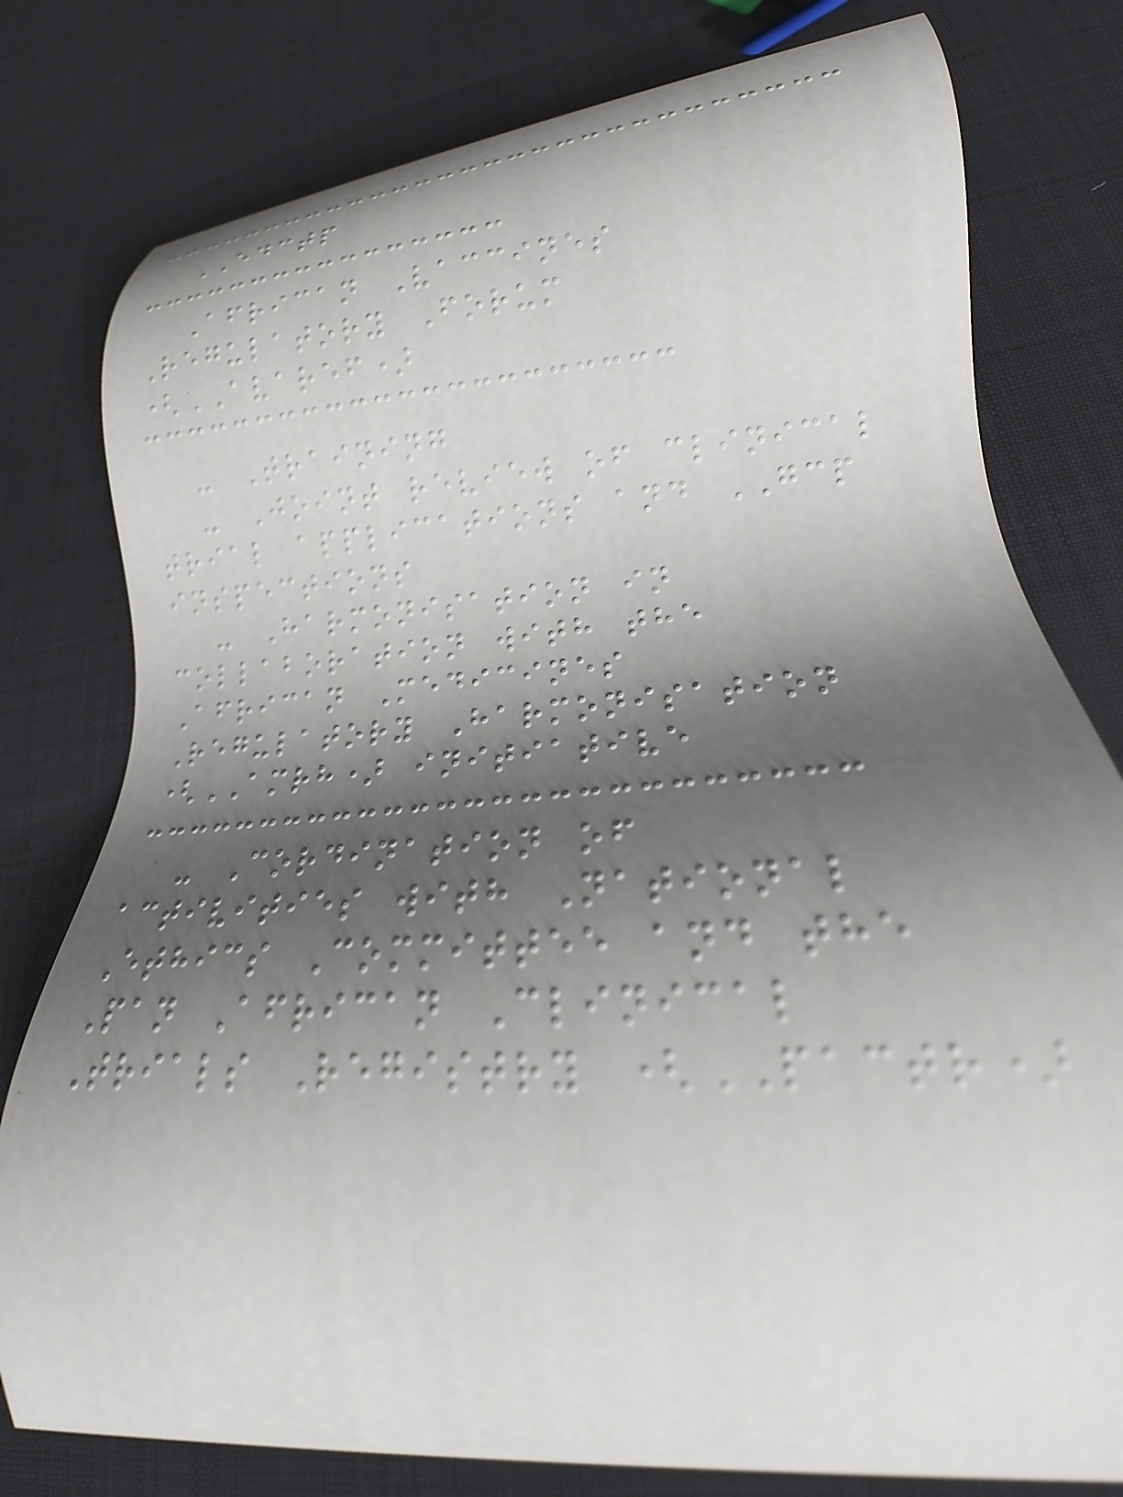EDCTP
African Vaccines
Regulatory Forum
(AVAREF)
- Training
- Joint review of clinical
trial applications and GCP
inspections
- Harmonisation in
collaboration with the
African Medicines
Regulatory Harmonisation
(AMRH) initiative
- Cordination of
activities with National
Ethics Committee and the
Pan African Clinical
Trials Registry (PACTR)
